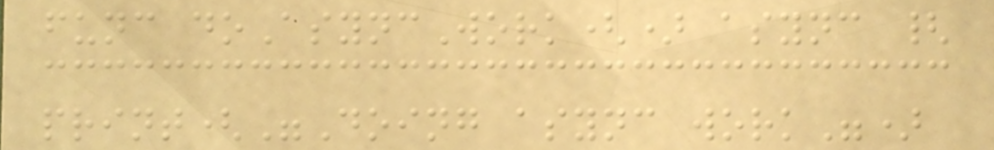func doAsyncWork() async {
print("Doing async work")
